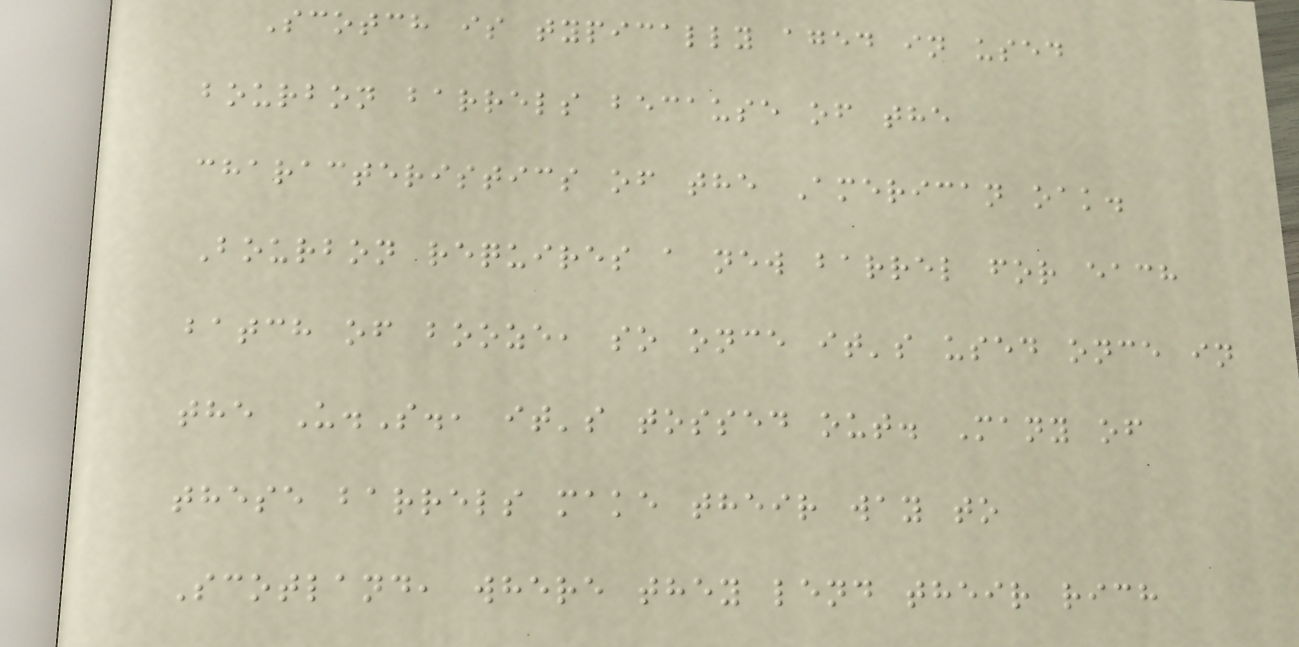Scotch is typically aged in used
bourbon barrels because of the
characteristics of the American oak.
Bourbon requires a new barrel for each
batch of booze, so once it's used once in
the U.S., it's tossed out. Many of
these barrels make their way to
Scotland, where they lend their rich
